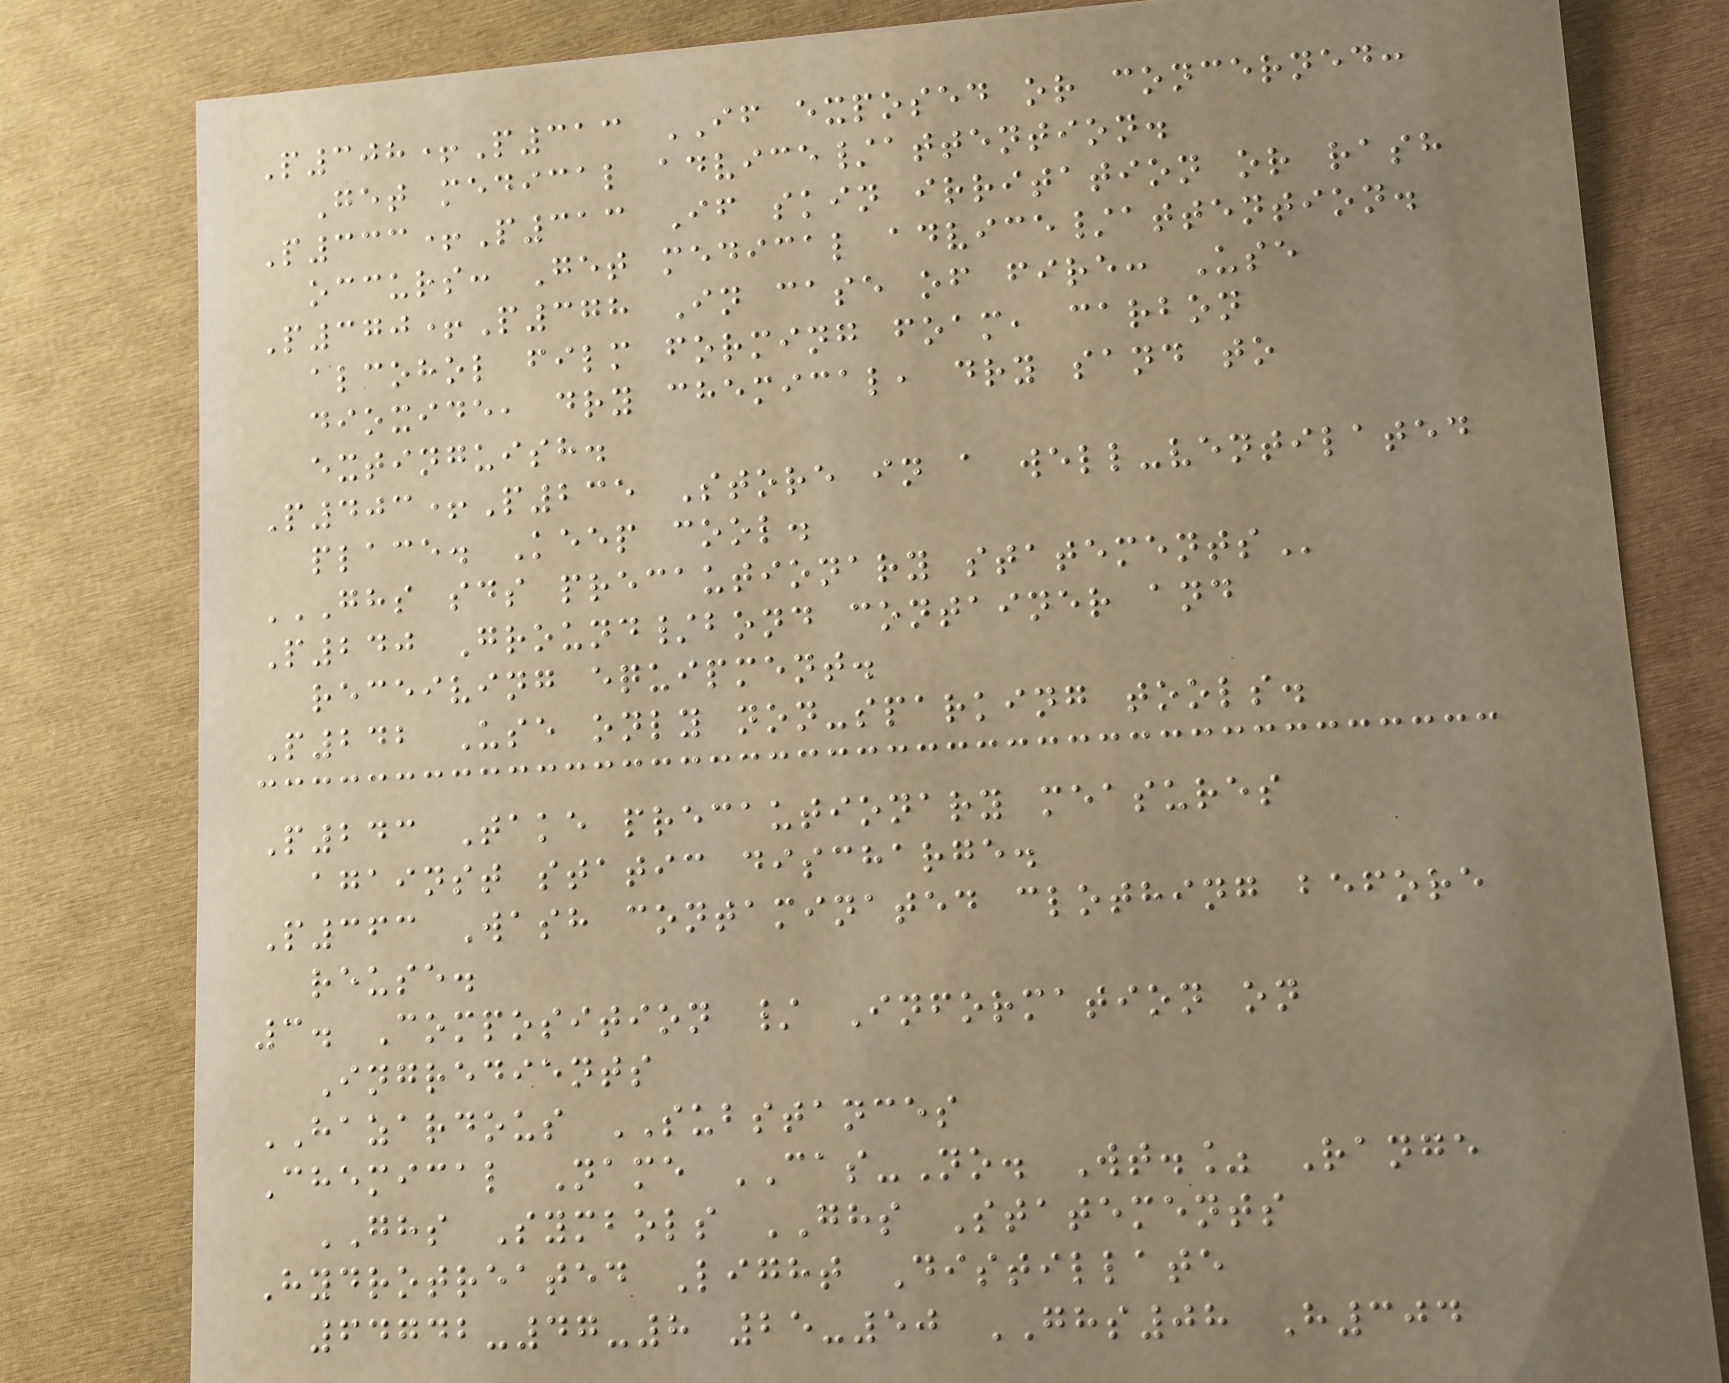P308+P313 IF exposed or concerned:
Get medical advice/attention.
P333+P313 If skin irritation or rash
occurs: Get medical advice/attention.
P370+P378 In case of fire: Use
alcohol film forming foam, carbon
dioxide, dry chemical, dry sand to
extinguish.
P403+P235 Store in a well-ventilated
place. Keep cool.
GHS SDS PRECAUTIONARY STATEMENTS
P240 Ground/bond container and
receiving equipment.
P242 Use only non-sparking tools.
P243 Take precautionary measures
against static discharge.
P363 Wash contaminated clothing before
reuse.
3. Composition / Information on
Ingredients
HAZARDOUS SUBSTANCES
Chemical Name CAS-No. Wt.% Range
GHS Symbols GHS Statements
Hydrotreated Light Distillate
64742-47-8 25-50 GHS08 H304
